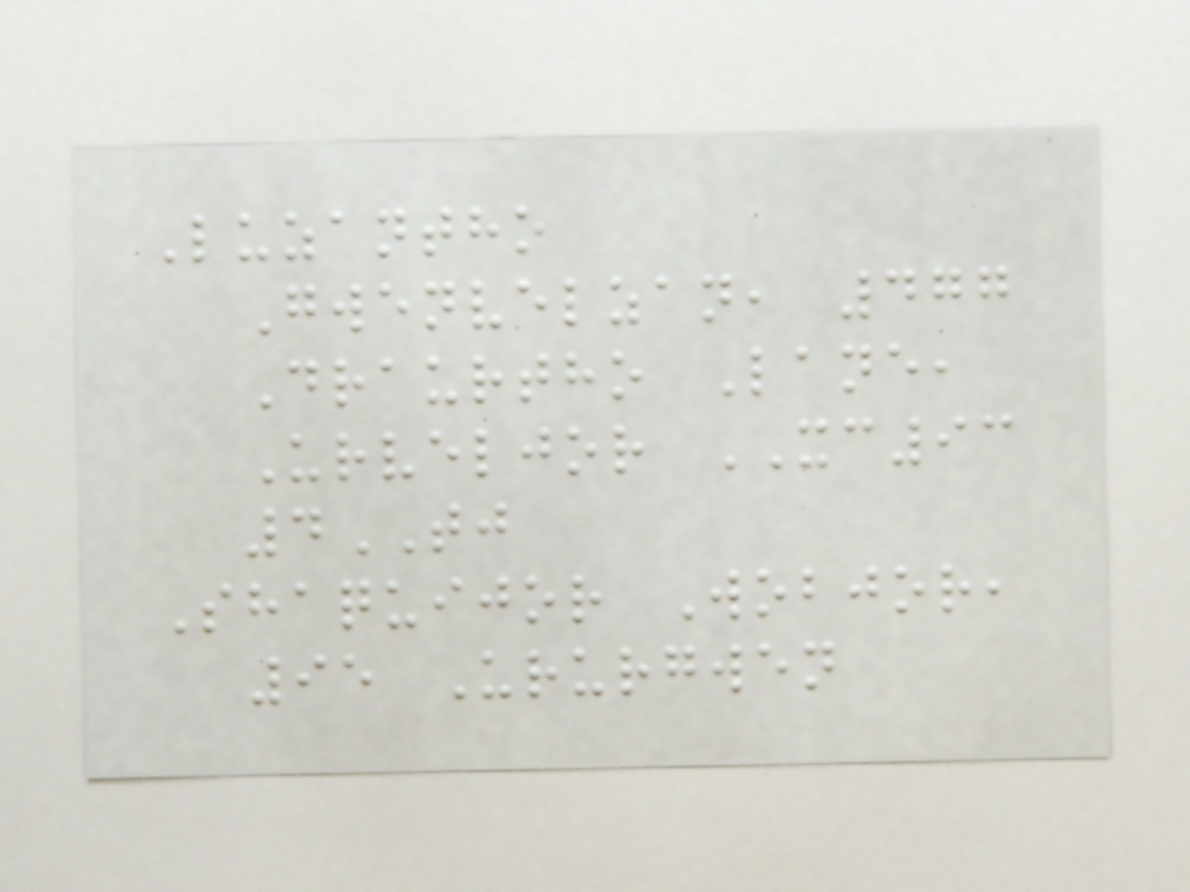Luzantho
Gwenvelzan, 477
Draurtho Lane,
Urveljor XC93
4TJ
Shaquijor Wobjor,
95 Ururgwen
